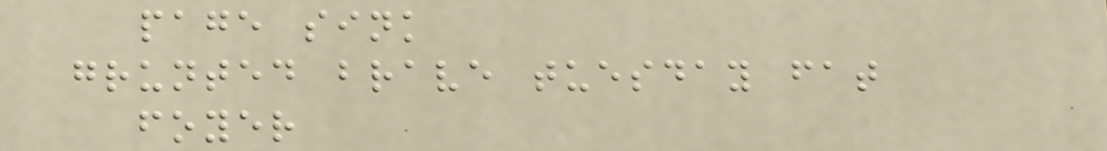page sink
grunted brave tuesday fat
foyer
